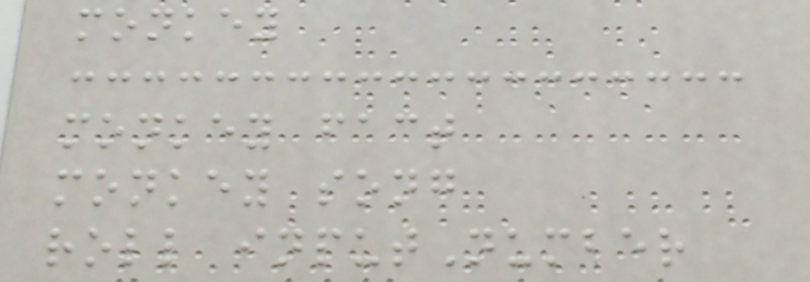monkey
monkey fact
monkey song
roll inputNumber
